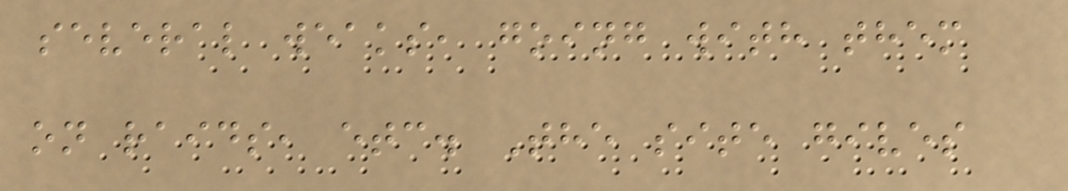several weaks, going with them
on raids, etc. The site gives
